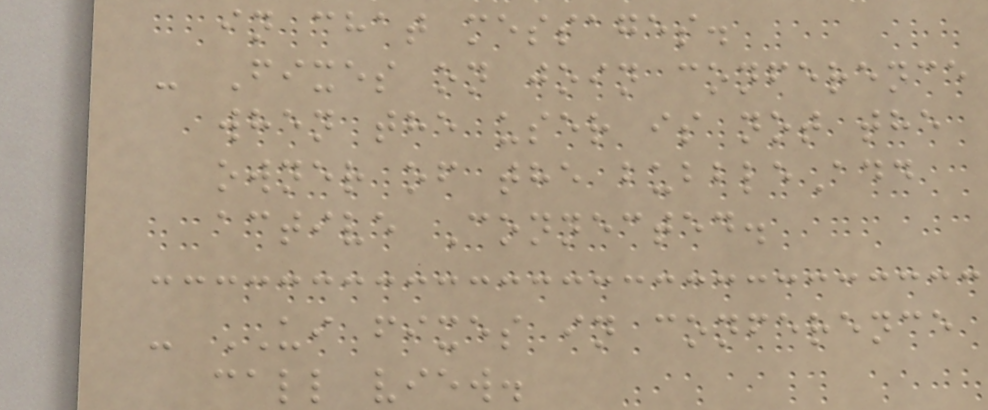in chat messages.
- Fixes on join conference
when the user is not the
owner of the bubbleAdd
active Connected.
- UI fixes in conference
call view.
